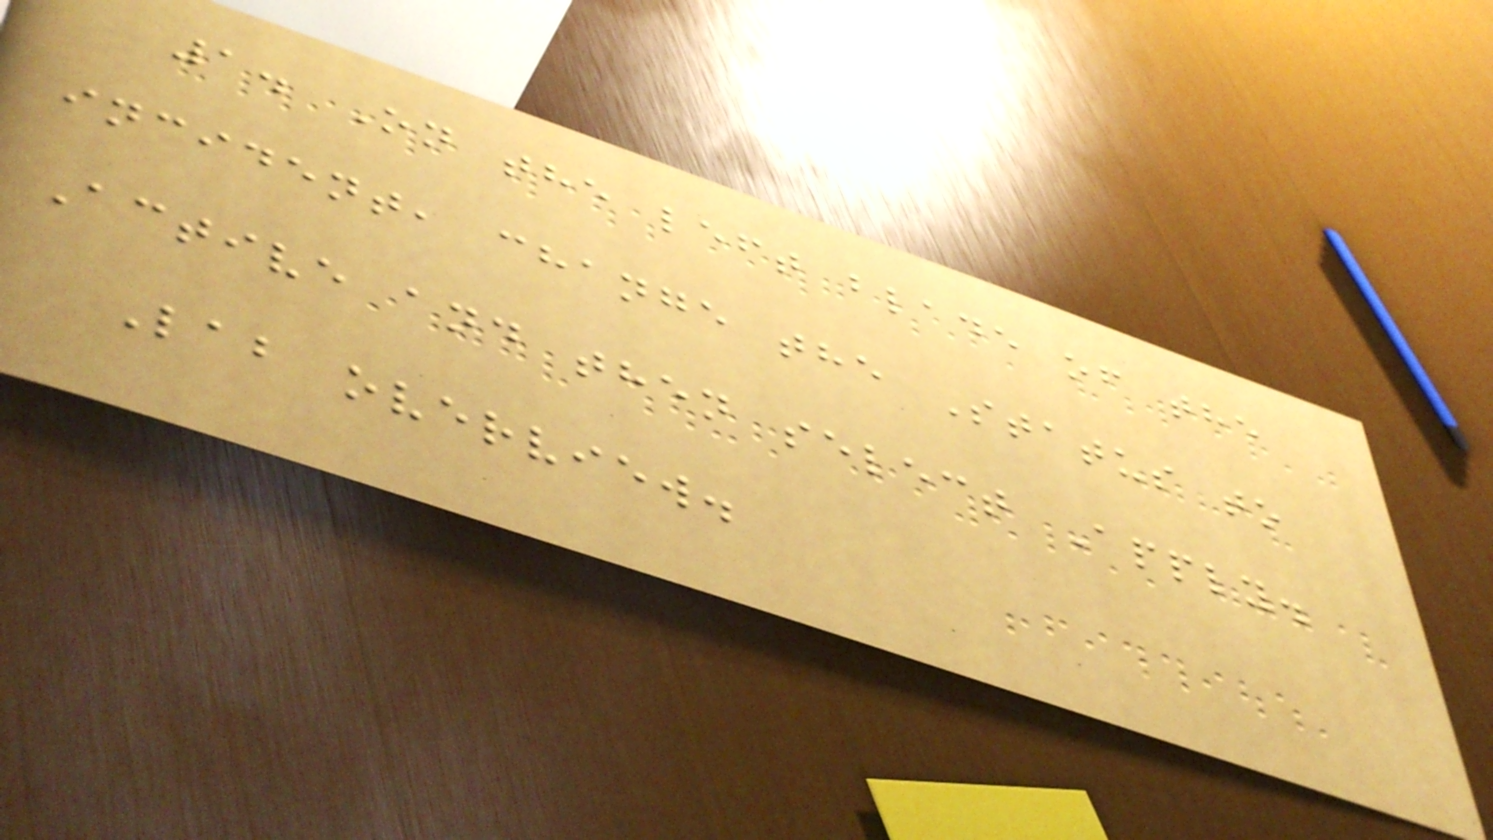1. On the left blade of the
incident, change the Status to
Active and then select Apply.
Lab overview.
